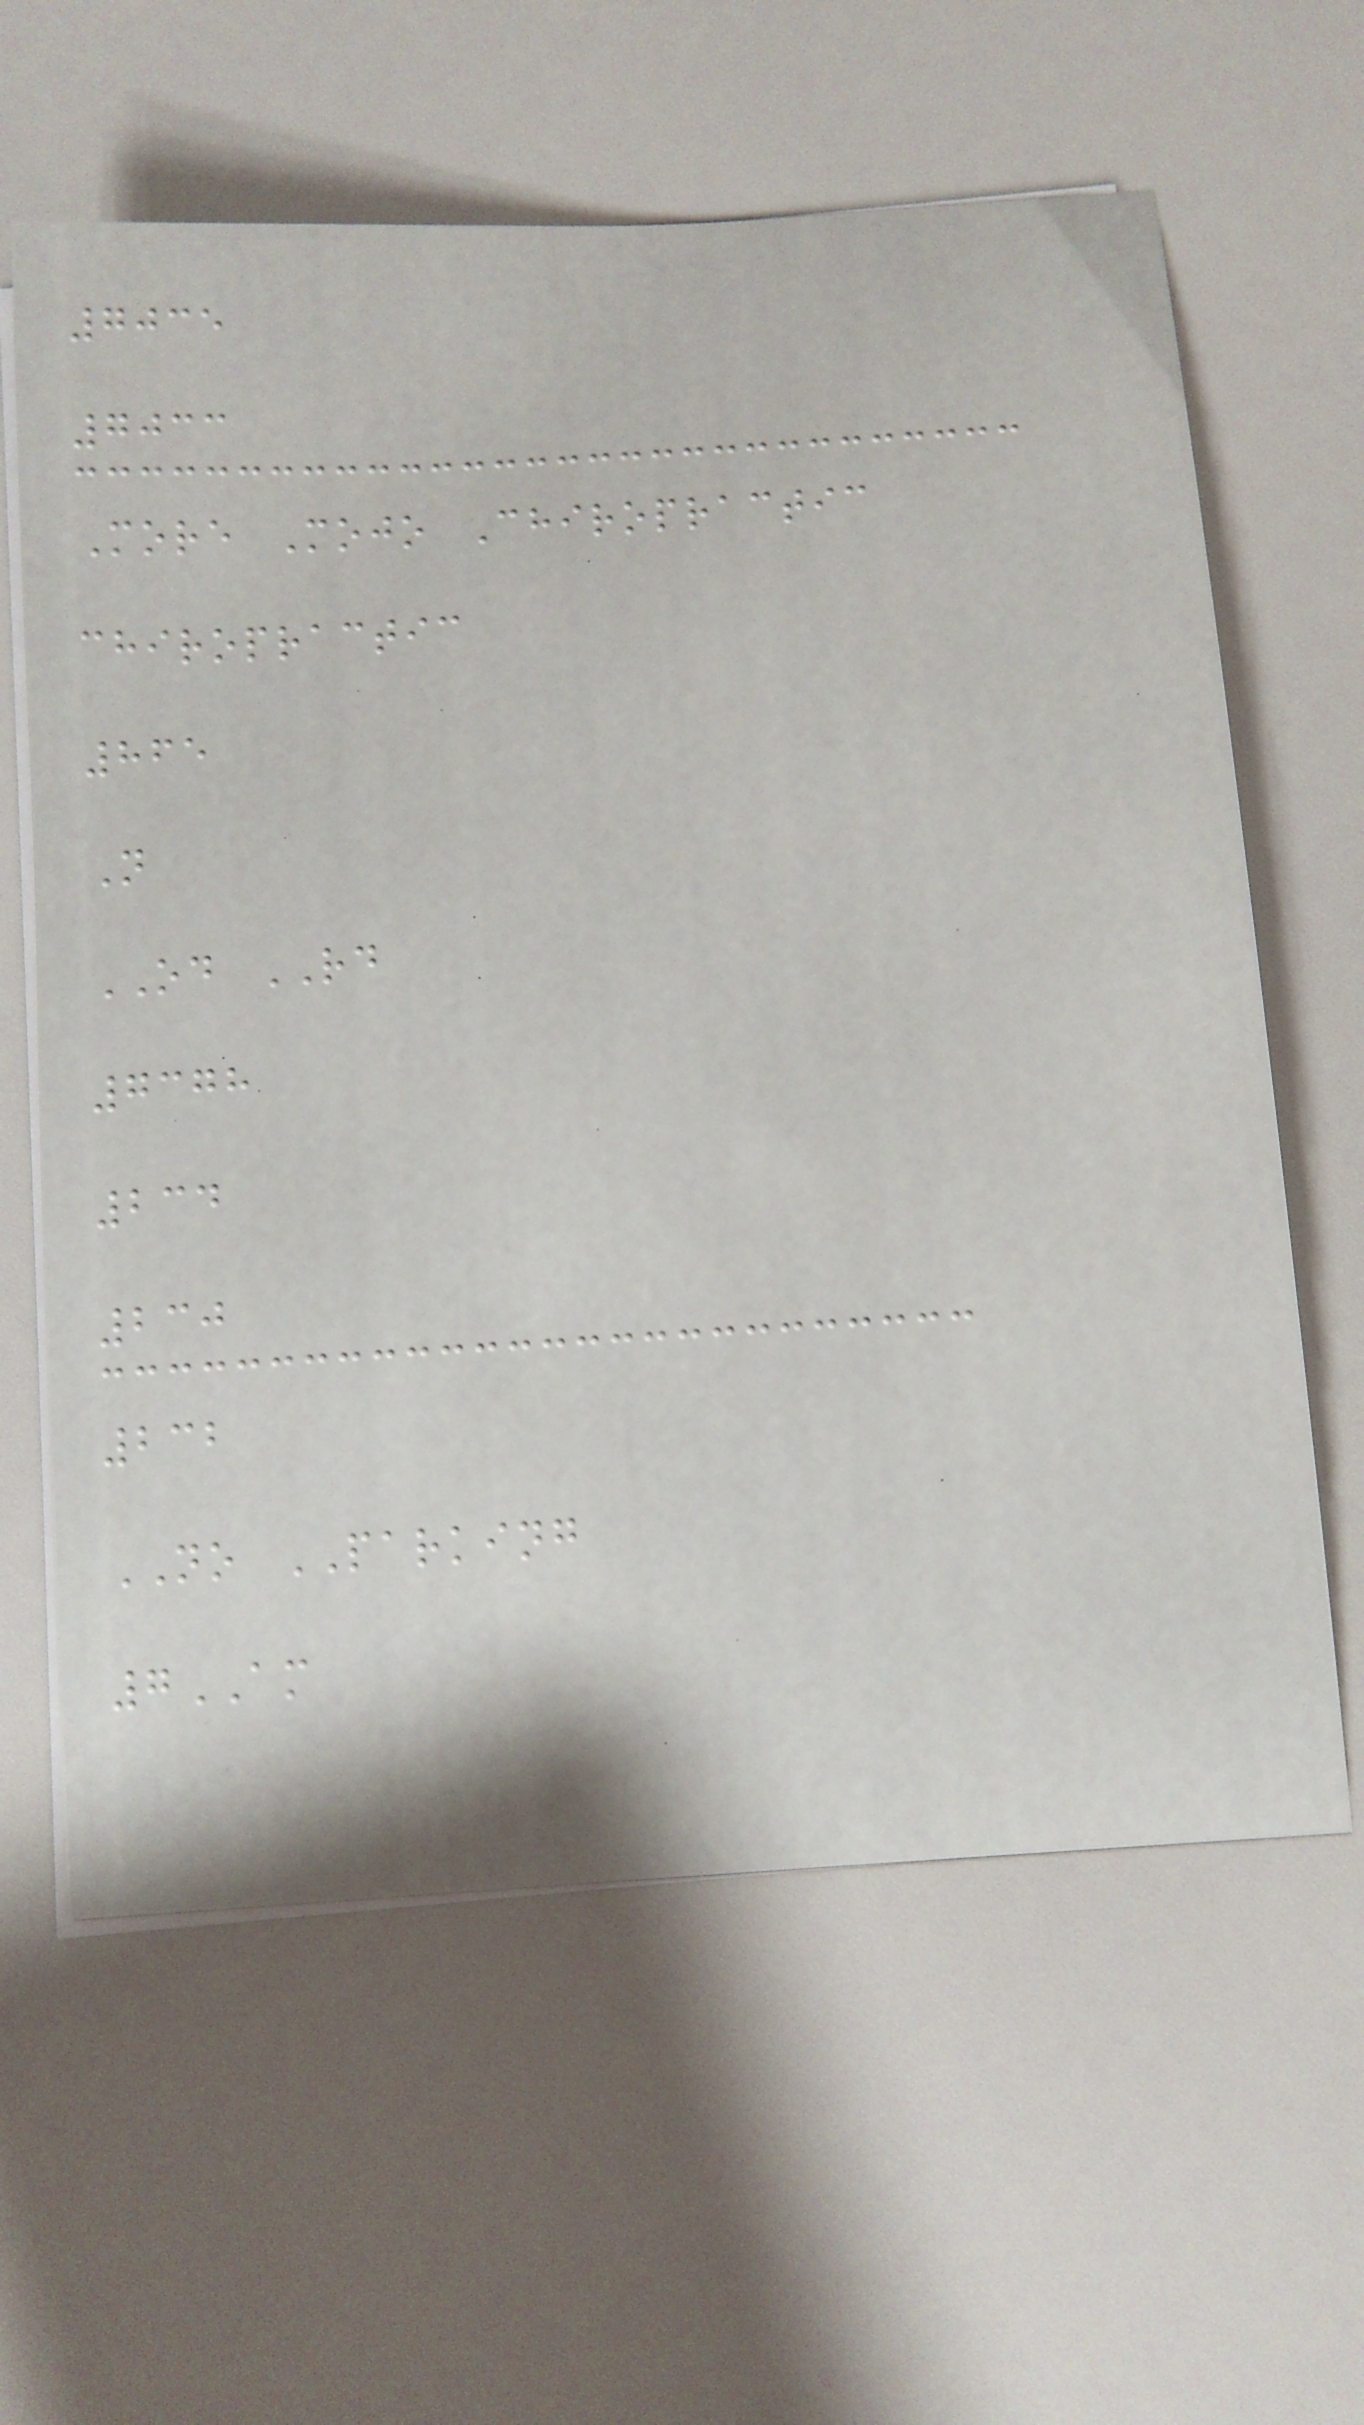7035
7033
More Mojo Chiropractic
chiropractic
865
N
OD RD
7378
234
230
232
NO PARKING
7AM
